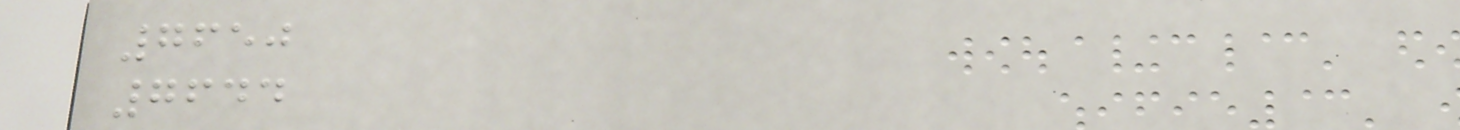7650
7644
